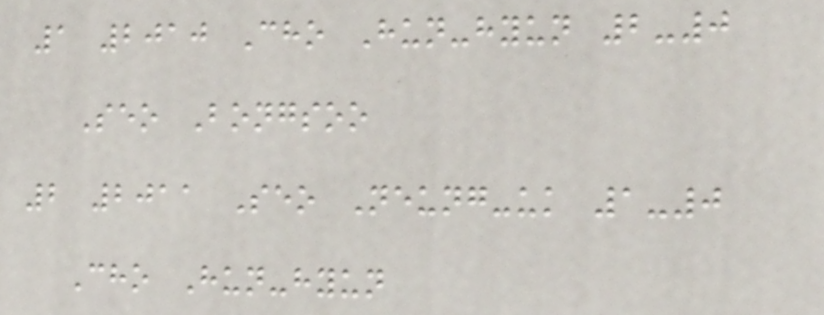1 2010 Cho Hun-hyun 2-0
Seo Bongsoo
2 2011 Seo Neung-uk 1-0
Cho Hun-hyun
